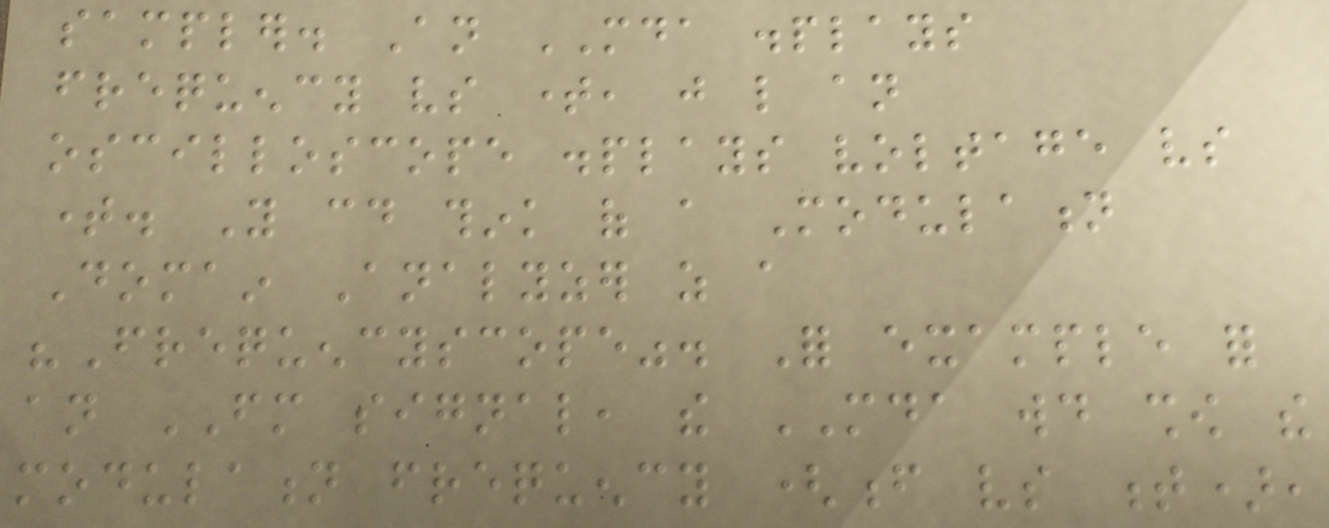sampler. An MDA displays
frequency vs time, just like an
oscilloscope displays voltage vs
time. You could think of a Modulation
Domain Analyzer as a
"Frequencyscope". For example for
an FM signal, the MDA would show the
modulation frequency (f vs t),
